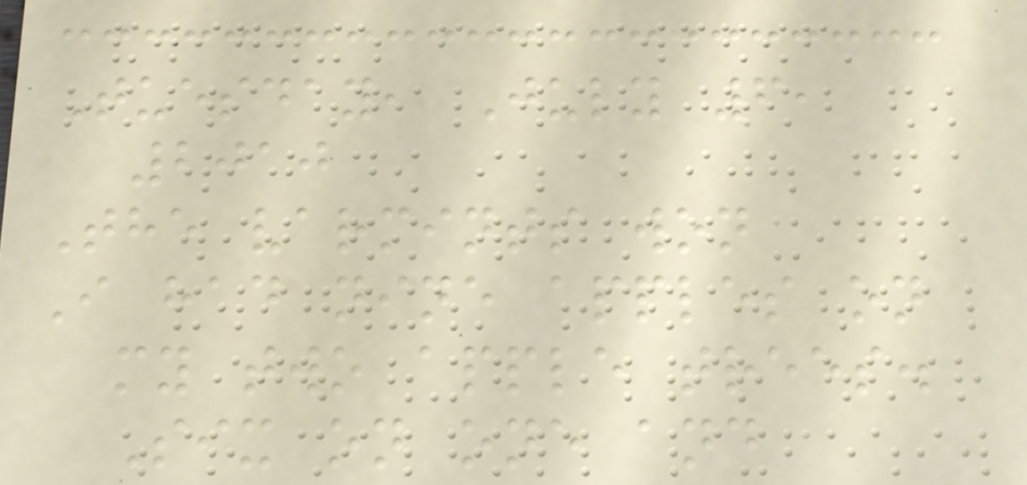Tuesday, July 6,
2010
The varmints won
I had nine apples on
my two apple trees.
Six on one and
